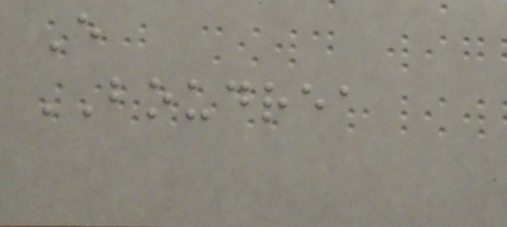E
BOUDREA
